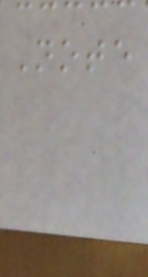Note
